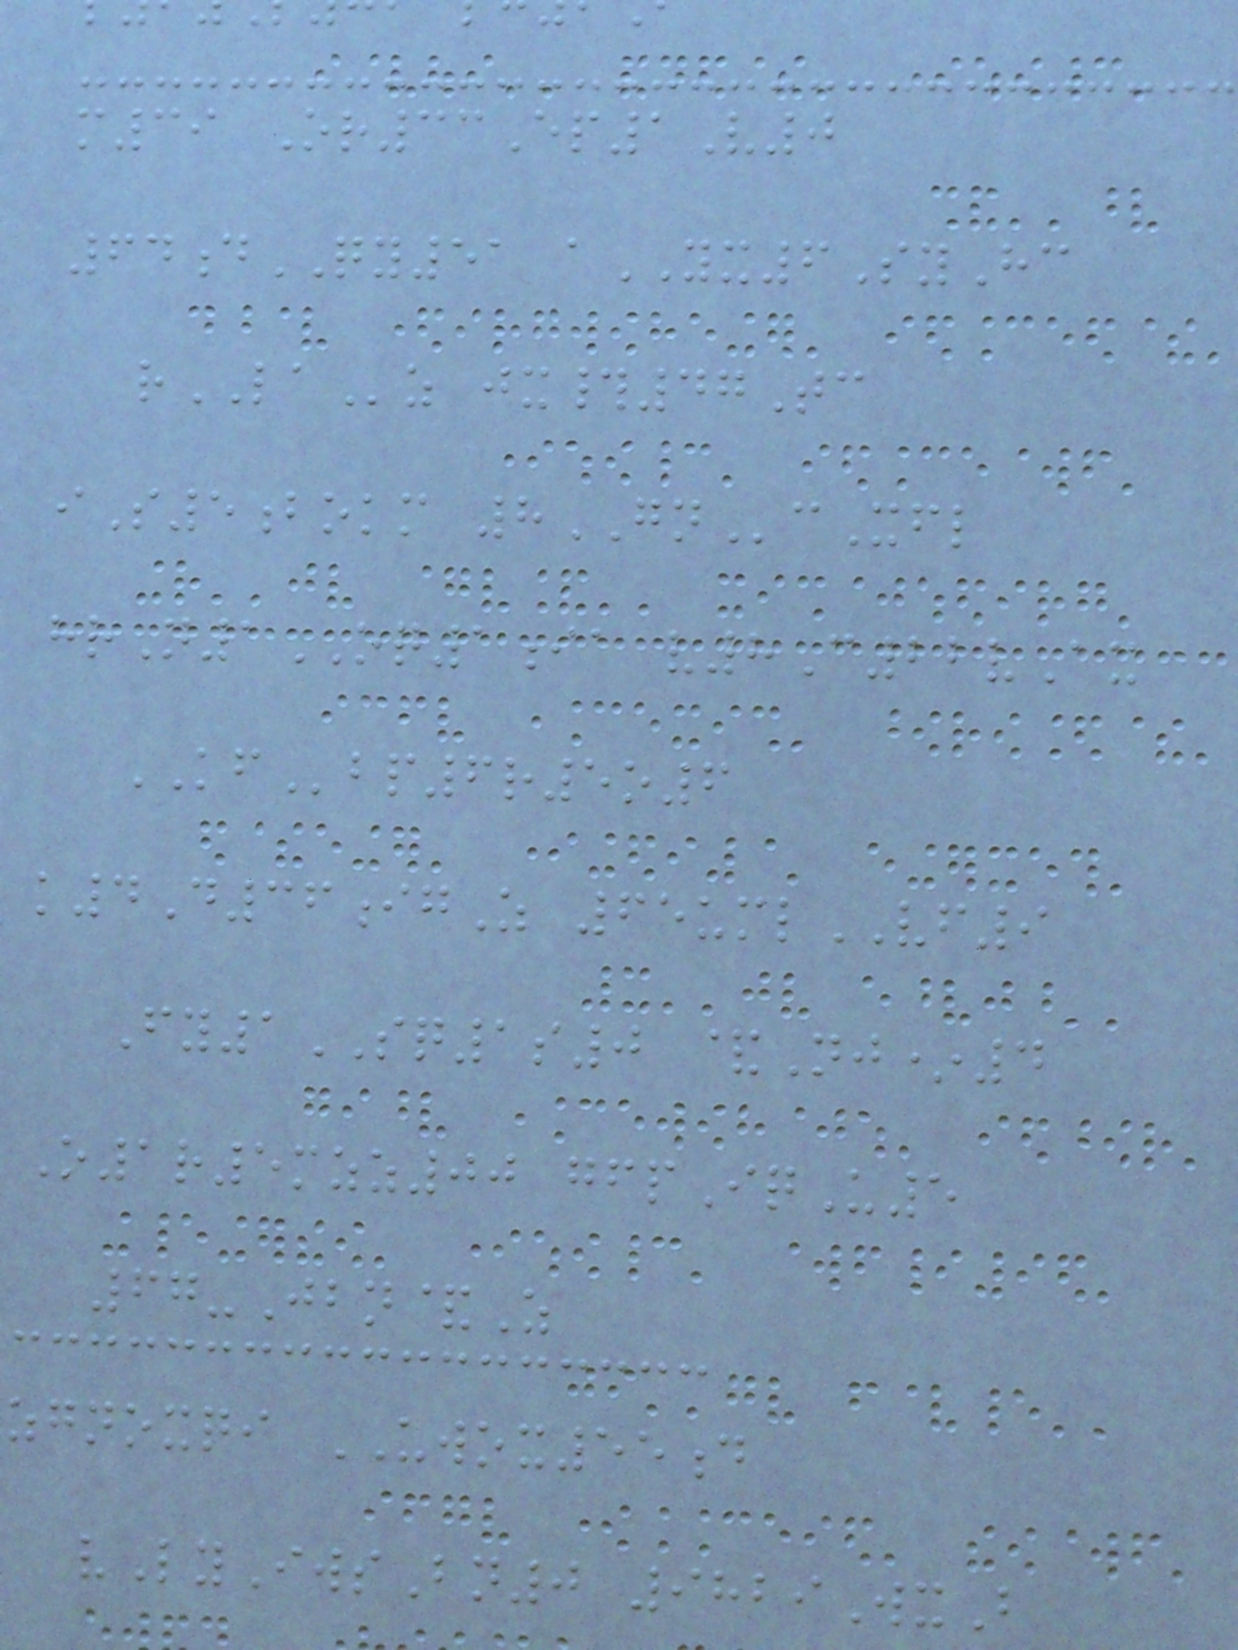m39 Or33Ep1V0
64dQY51 aYX6SyHc
rLAz jx#47Tc
iS5bokm 8GNcXfl
hrN1OQ1ia v8C22vAx
KFbp6r5o6
k4D36igZ 65umlVF9
Fy1SQ1s0 &Nj*4
O1r5mzz00 gfpIqU5
67-Jbn&Z
zgnoxqi UWOX55d
vLyIwsBn0 9829WxB
